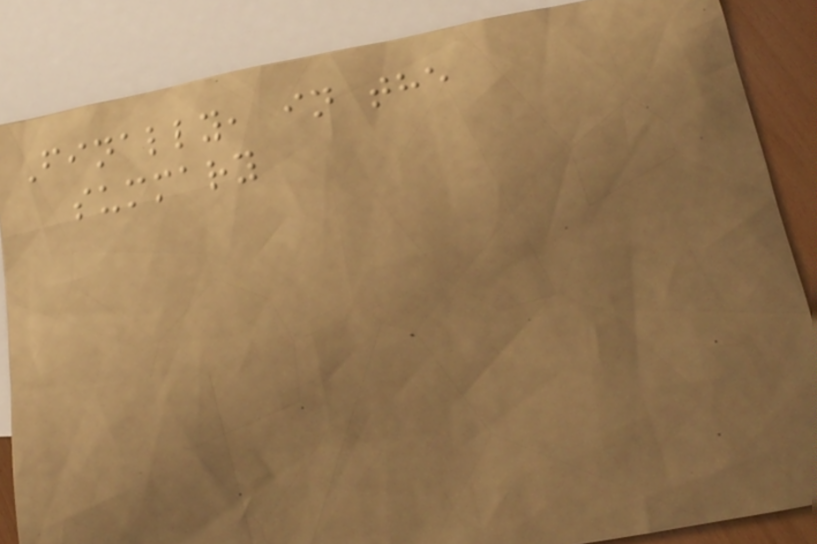Finally, in the
summary
